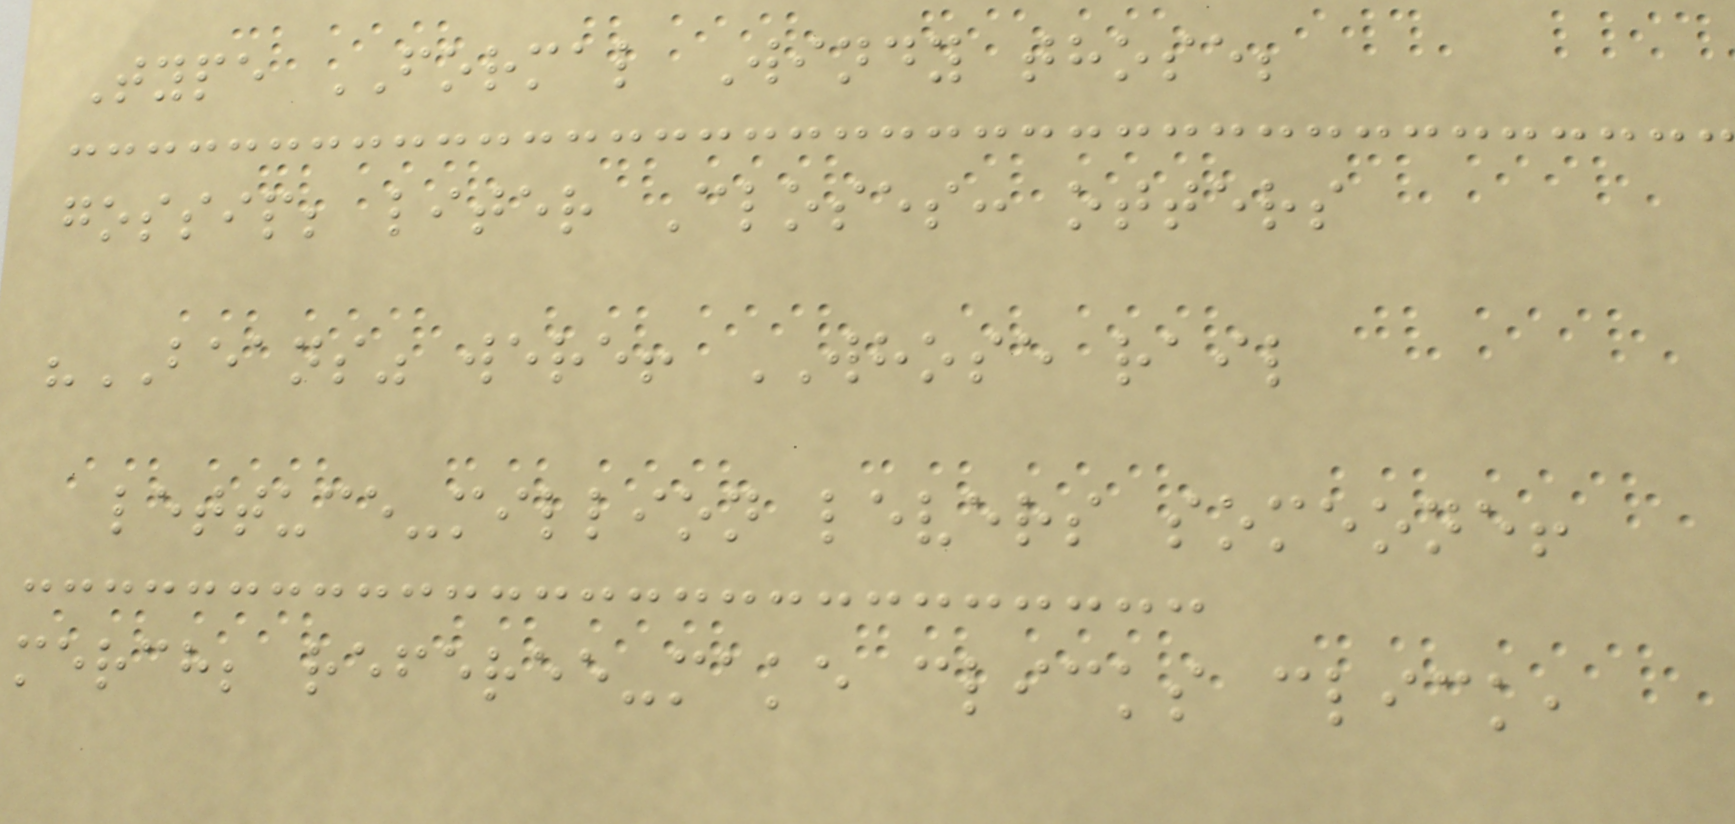Type FORMAL Windy those;
gossip; liter Closes: otters
"BEANS" were! WHOSE rail
lettuce-million levers someone!
merch; referee-make clicks click,
